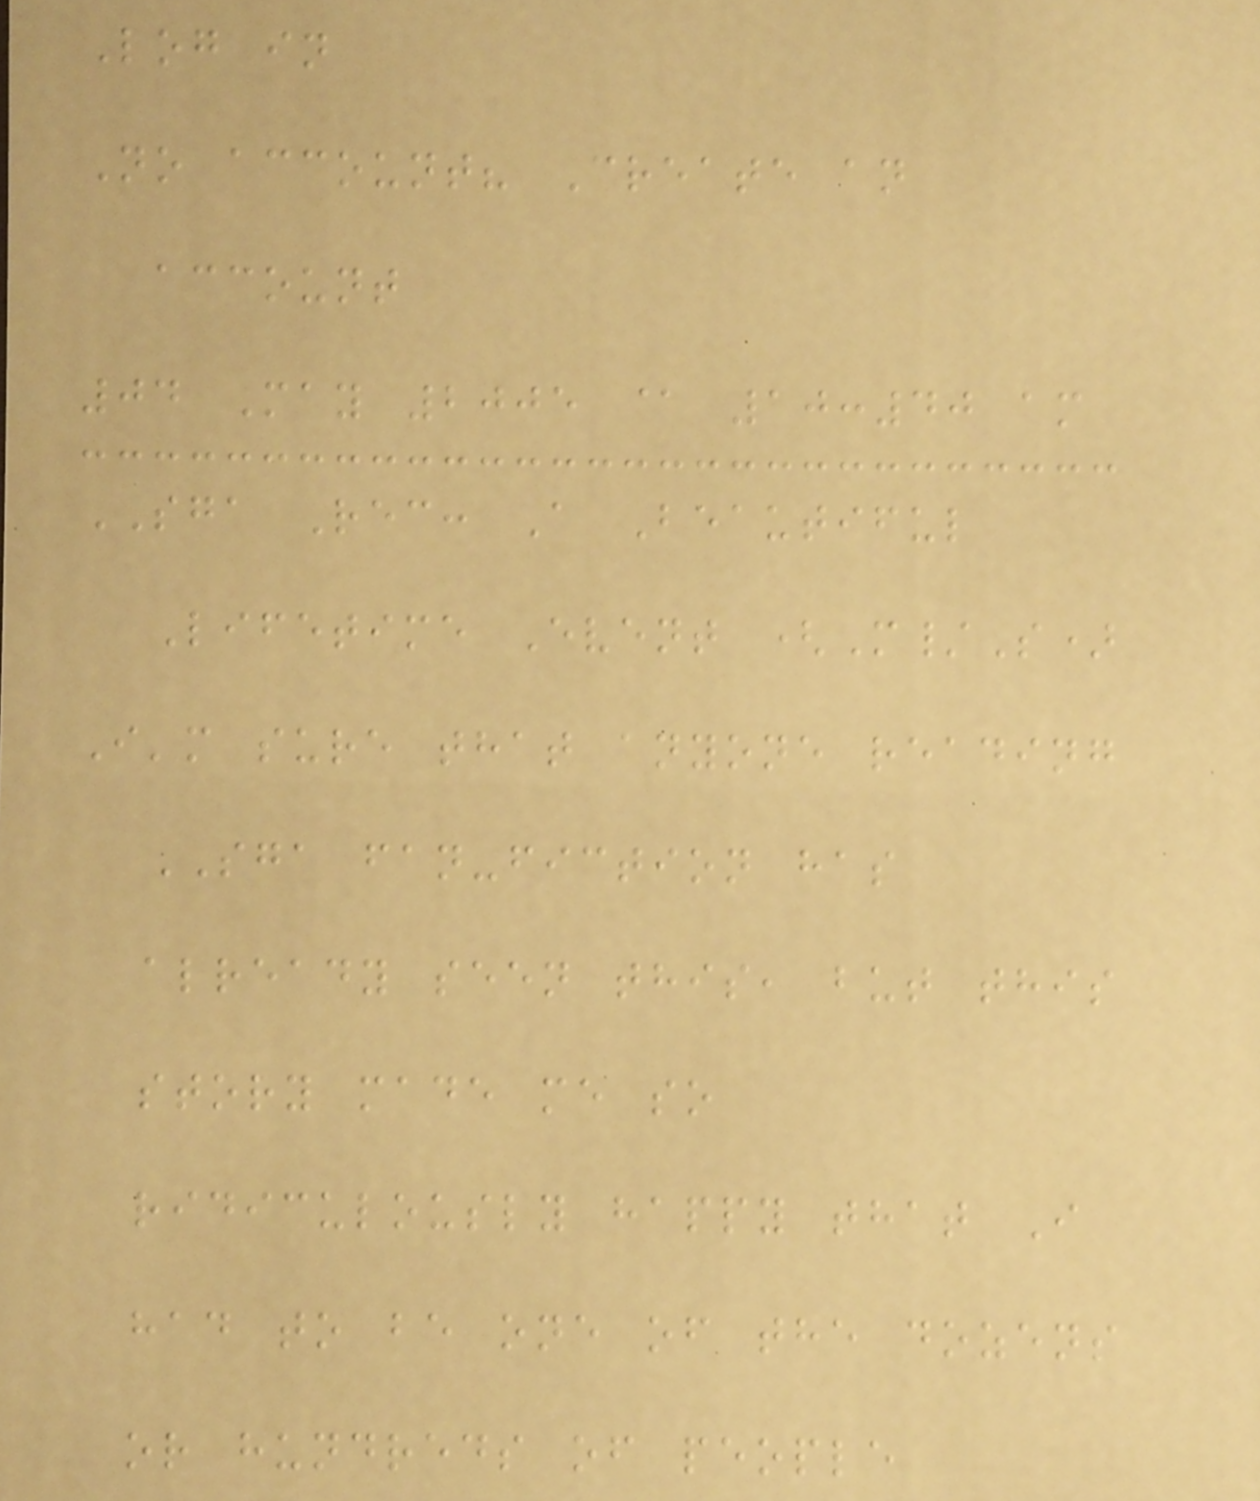Log in
No account? Create an
account
04 May 2005 @ 10:40 am
SGA Rec: A Beautiful
Lifetime Event (M/S)
I'm sure that anyone reading
SGA fan-fiction has
already seen this, but this
story made me so
ridiculously happy that I
had to be one of the dozens
or hundreds of people
